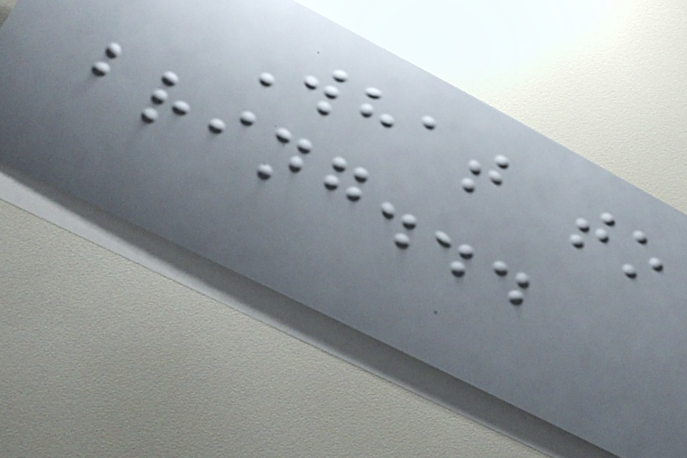What to
bring...
